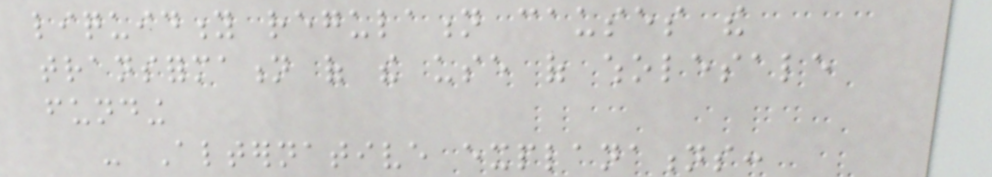liquidity regulation causes the
transformation of the use of wholesale
funding
- Alternative explanations:
